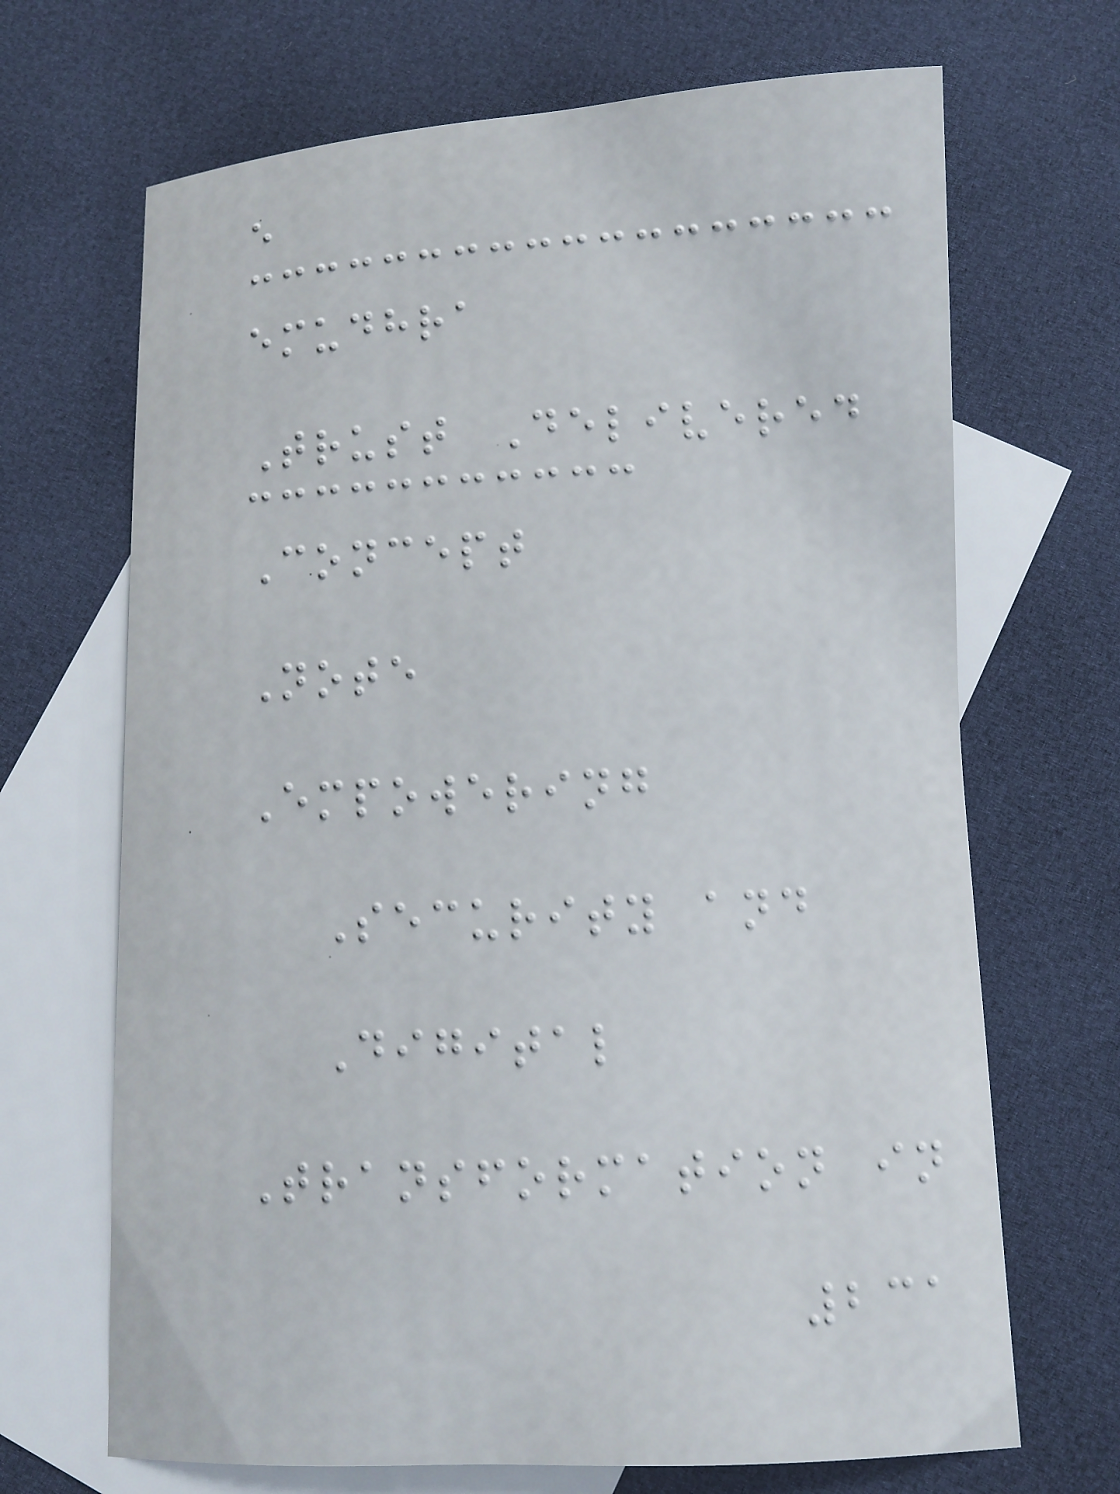e
emudhra
Trust Delivered
Concept
Note
Empowering
Security and
Digital
Transformation in
231
